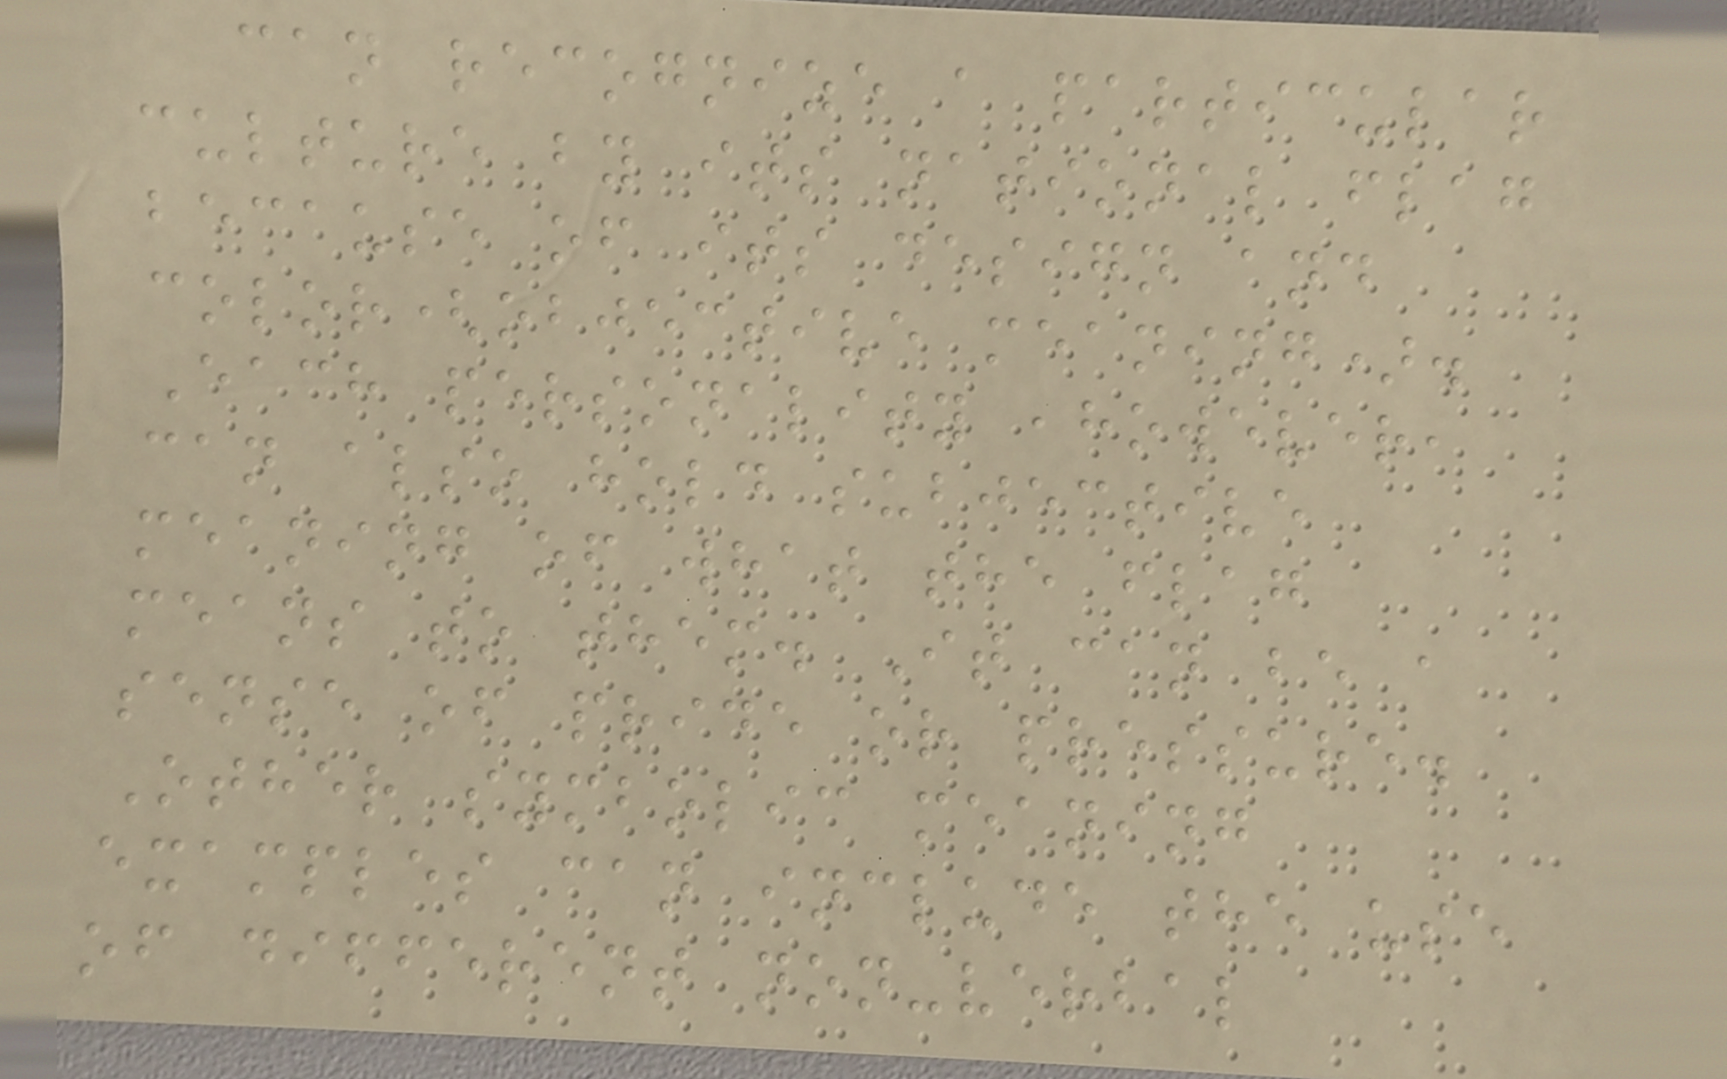can recognize a particular
culture by its national flag
because of its design and
color(objective meaning).
Each personality ,however,
can also hold subjective
meaning of what the flag
means to them. It can be a
sense of pride or pressure.
Other symbolic meaning
examples can include the use
of different non-verbal
